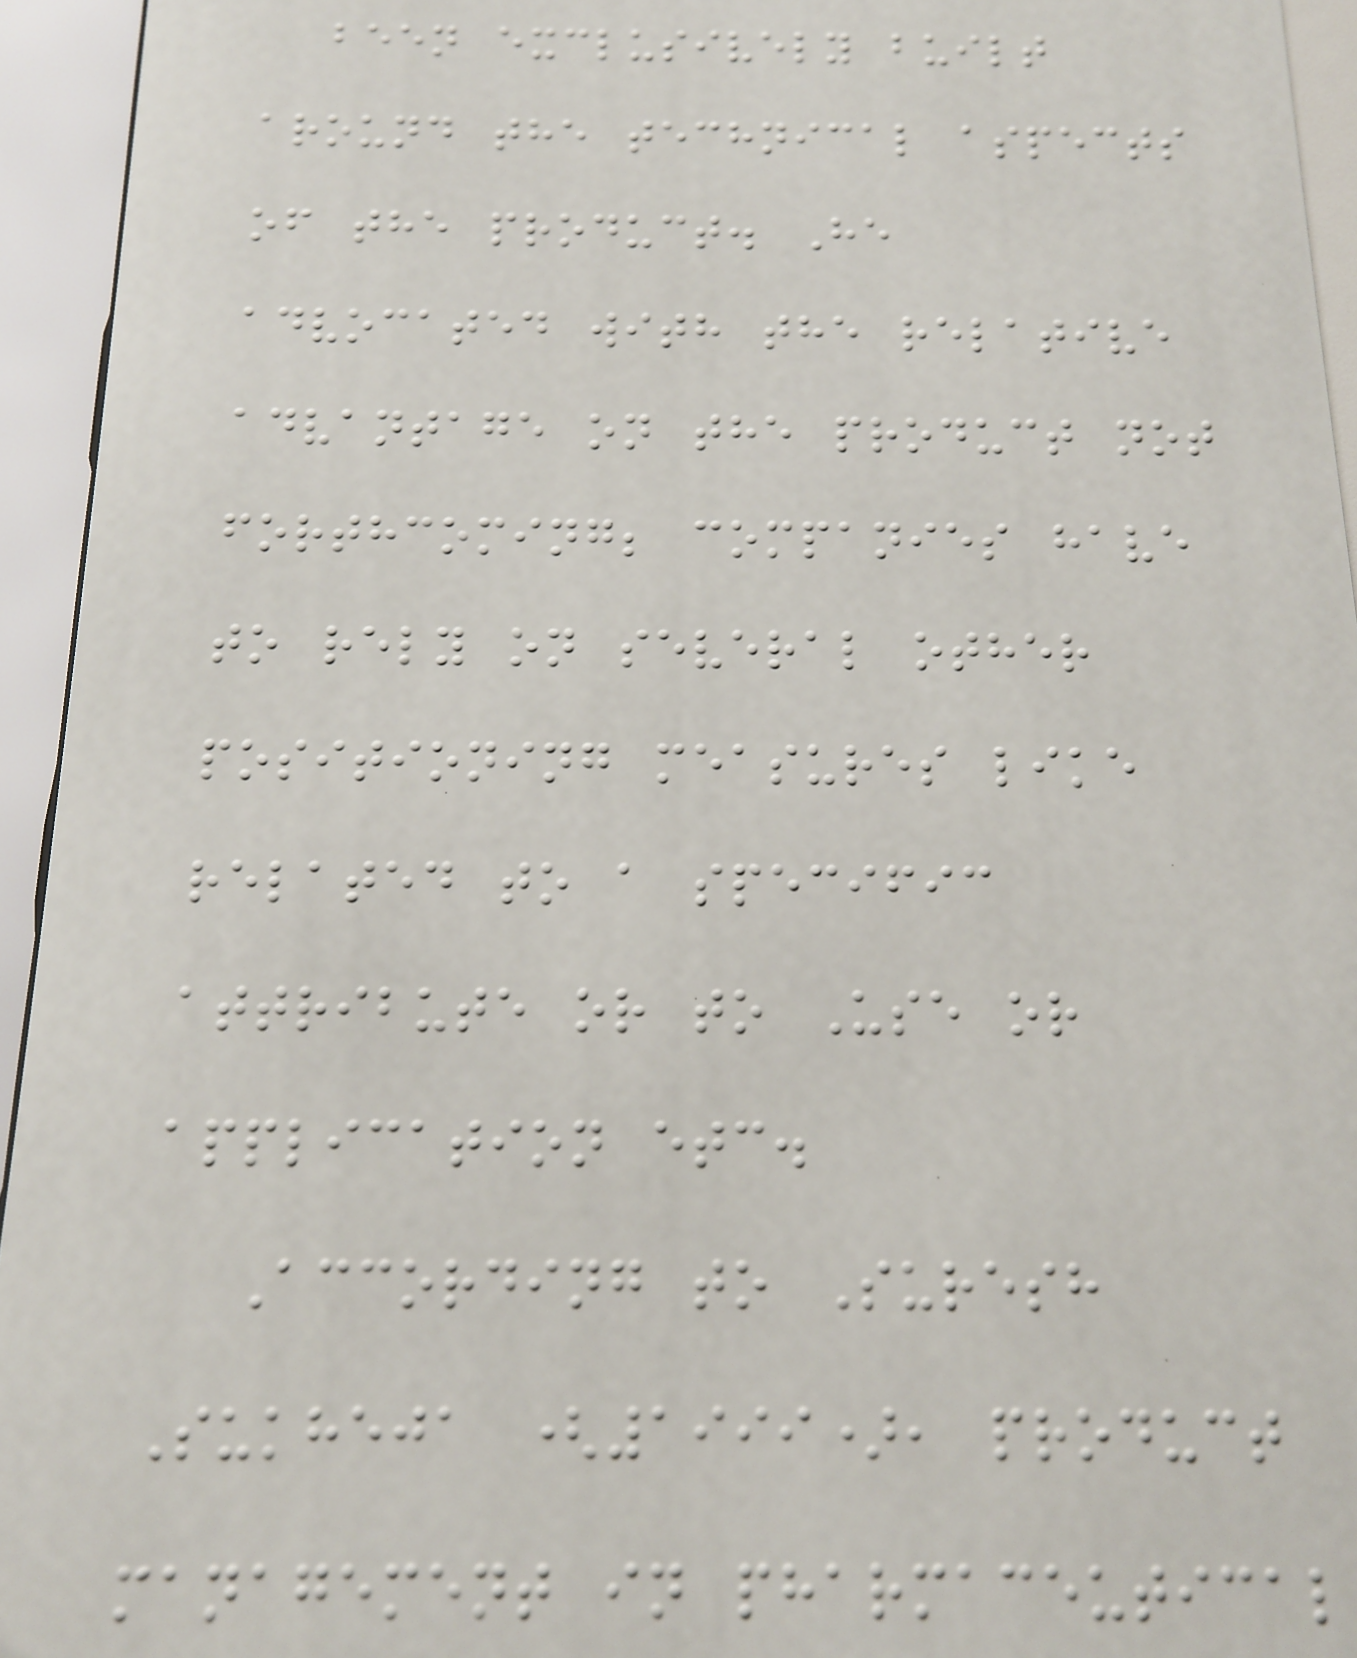been exclusively built
around the technical aspects
of the product. He
advocated with the relative
advantage on the product not
forthcoming; companies have
to rely on several other
positioning measures like
related to a specific
attribute or to Use or
application etc.
According to Suresh
Sukheja (1999), product
management in pharmaceutical
